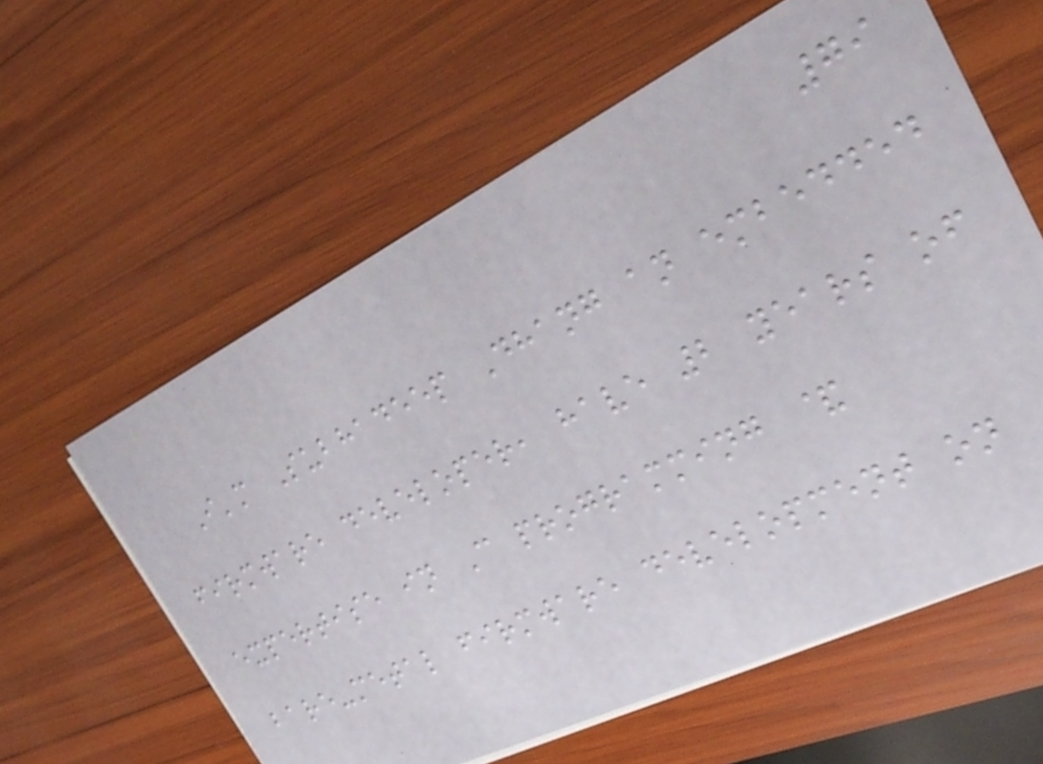79
I'm Subhadeep Dhang an embedded
firmware developer, have 2 years of
expertise in C programming &
bare-metal firmware development on
